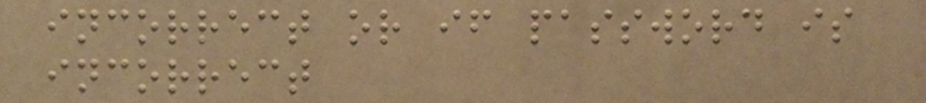incorrect or if password is
incorrect
